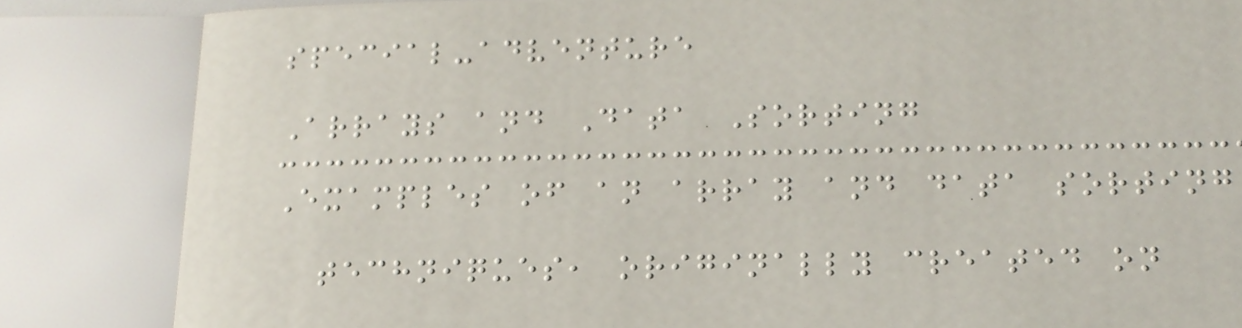special-adventure
Arrays and Data Sorting
Examples of an array and data sorting
techniques, originally created on
